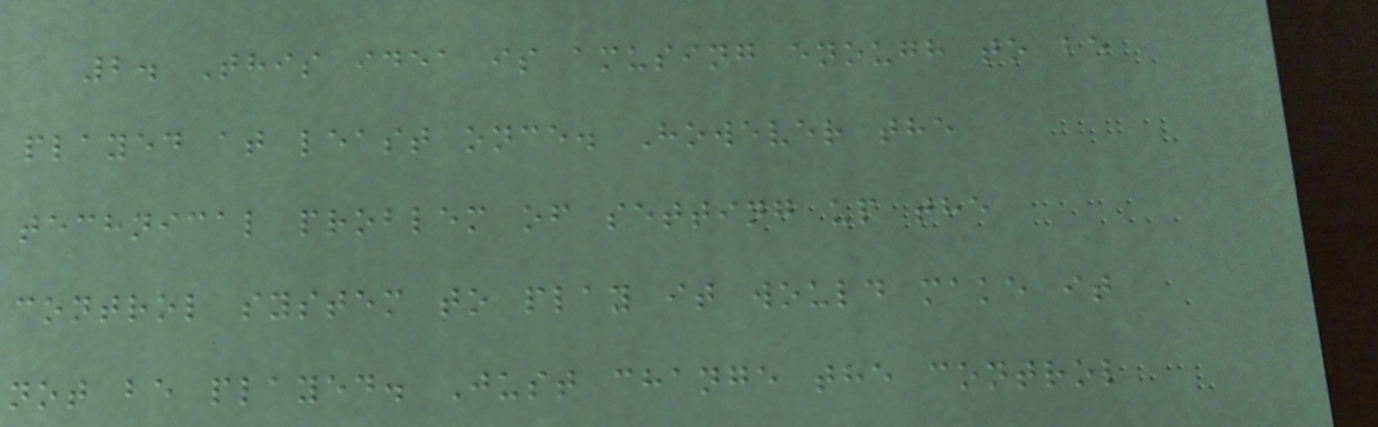2. This idea is amusing enough to be
played at least once. However the
technical problem of setting up the
control system to play it would make it
not be played. Just change the control
